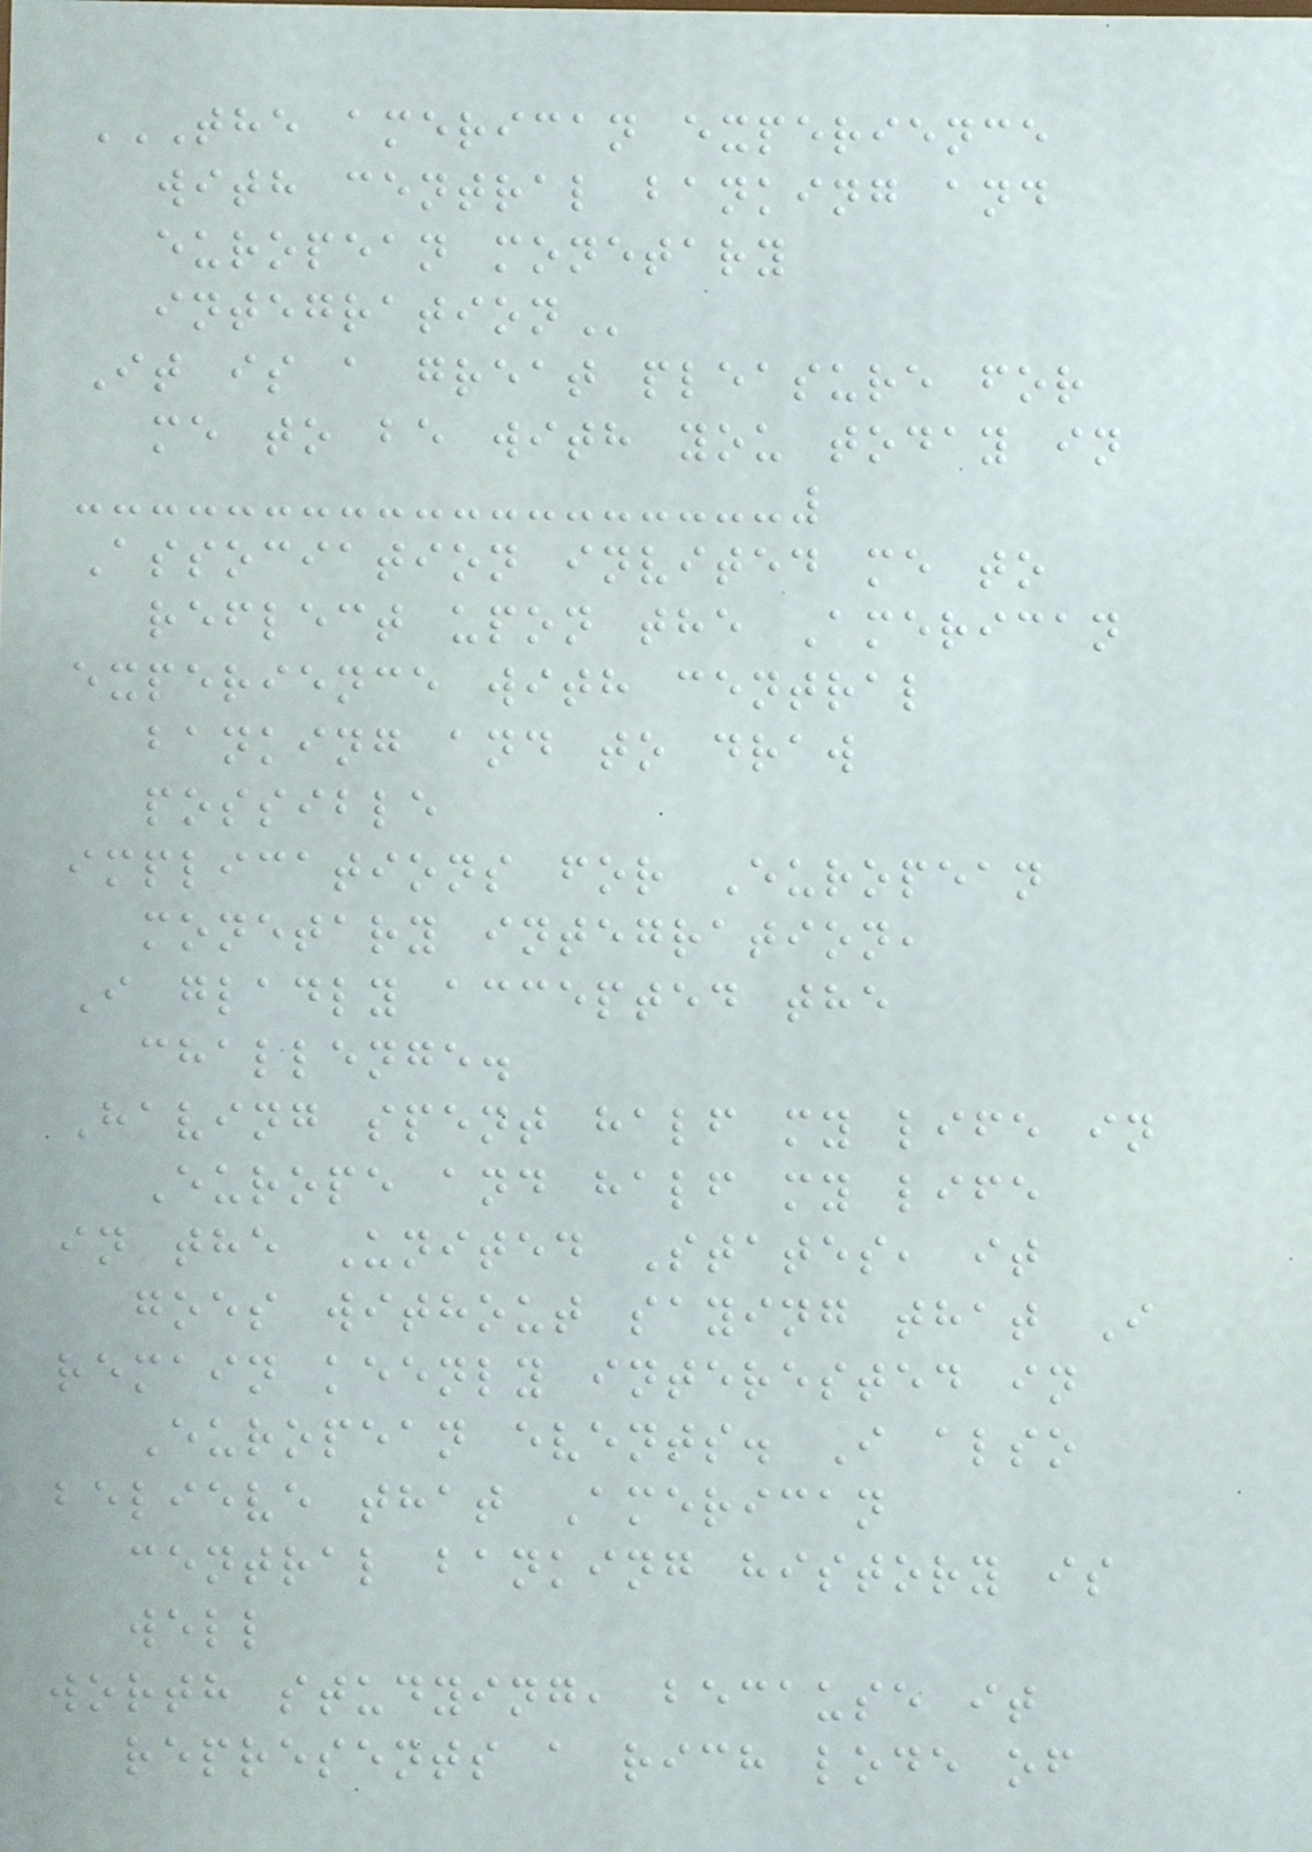THE AMERICAN EXPERIENCE
WITH CENTRAL BANKING AND
EUROPEAN MONETARY
INTEGRATION
It is a great pleasure for
me to be with you today in
Association invited me to
reflect upon the American
experience with central
banking and to draw
possible
implications for European
monetary integration,
I gladly accepted the
challenge.
Having spent half my life in
Europe and half my life
in the United States, it
goes without saying that I
remain keenly interested in
European events. I also
believe that American
central banking history is
well
worth studying, because it
represents a rich lode of
